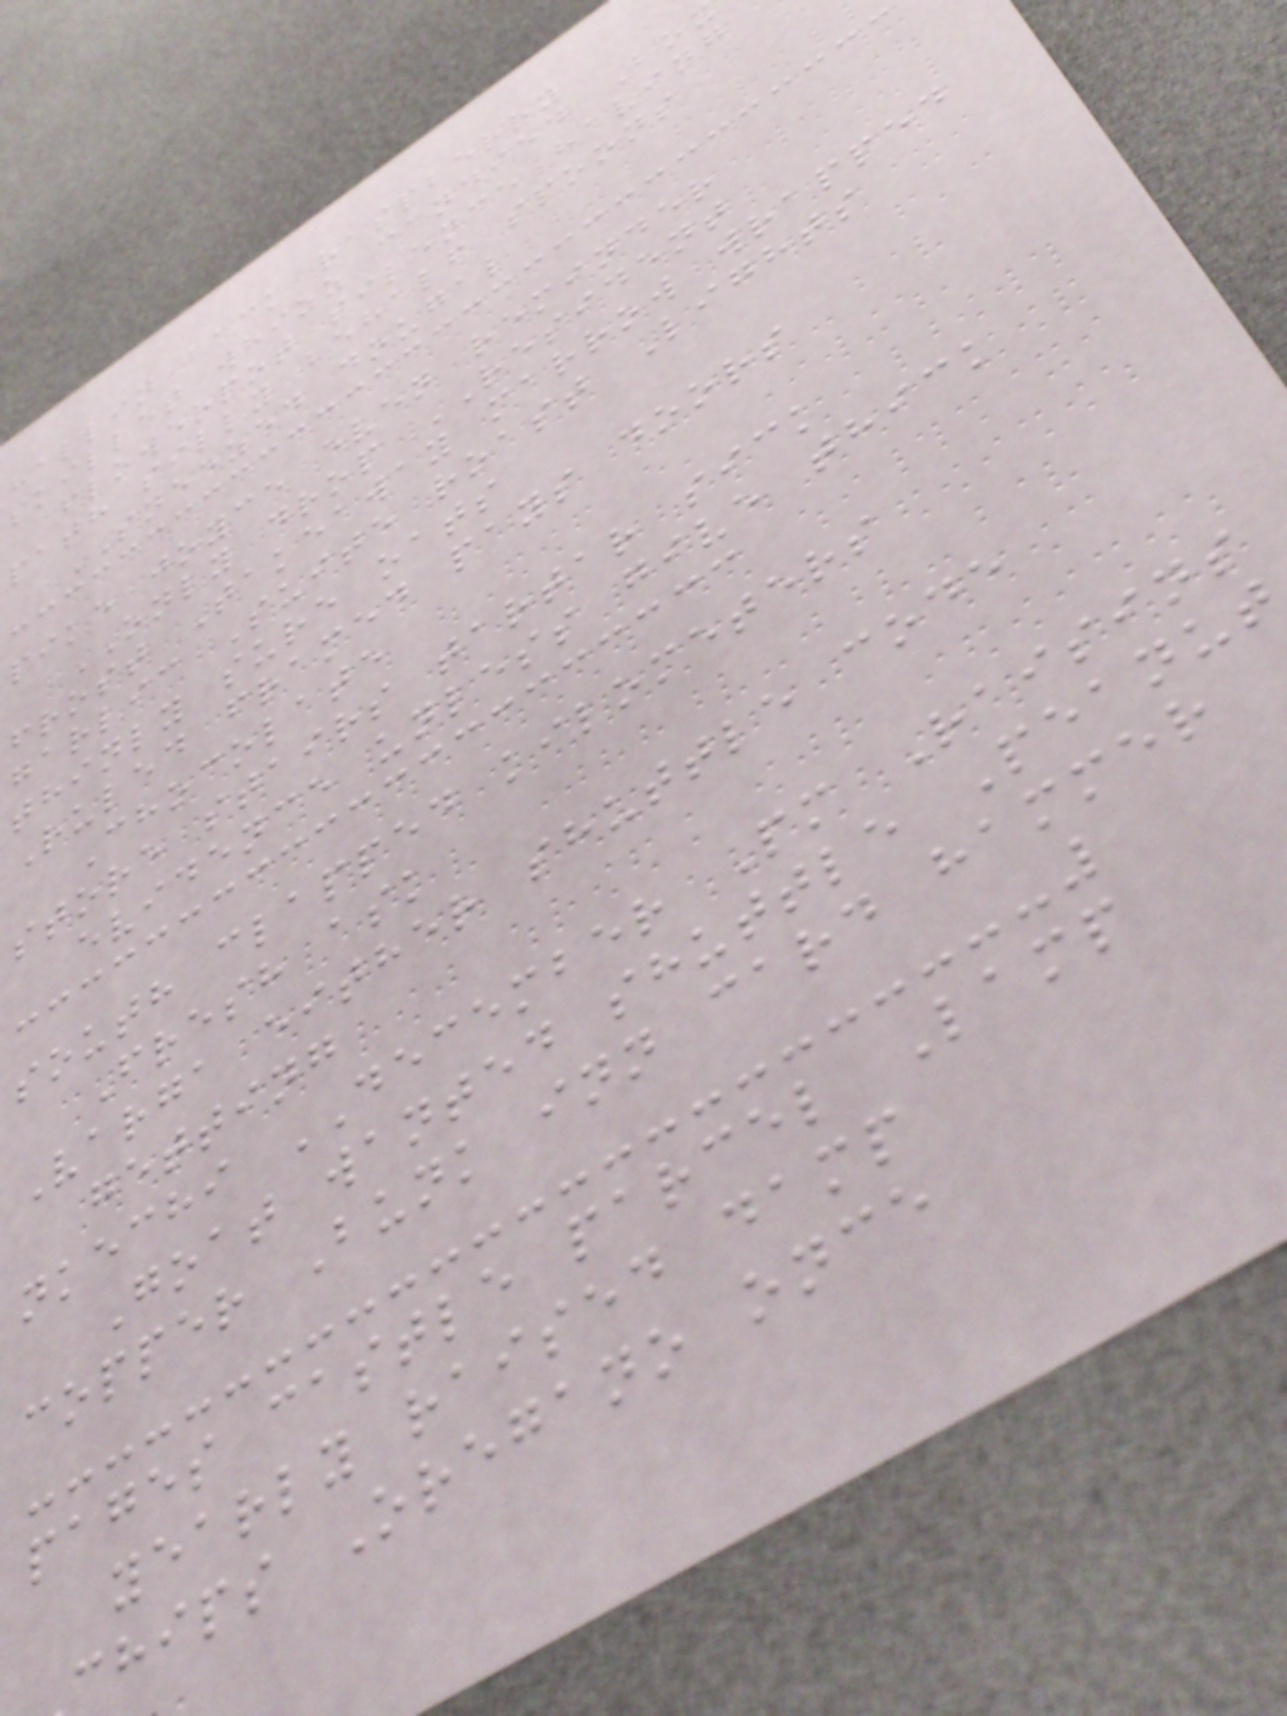hallin back raspberry
skillet whizz candied Bo
flowerpot silence having
path silly behalf spoons
SNEEZED dougal
pike joyce even reminder
ONLY drop RESIDENT
frost Takeaway marrow wrapped
garlic Suite roast Lights
thinly sure oats
Ruled framed pays doors
Chocolate
store stairs tartar sick
evidence unless give thick
south clapped kilometers
Fresh ask
Varga either shuttle code
getting
nkechi DECEMBER Pm Raisins
Goat wanted shuttle Peanut
copper Bunk inn card hammer
pages castle parcel Lamp
yearly raised damp
chips Oregano once
